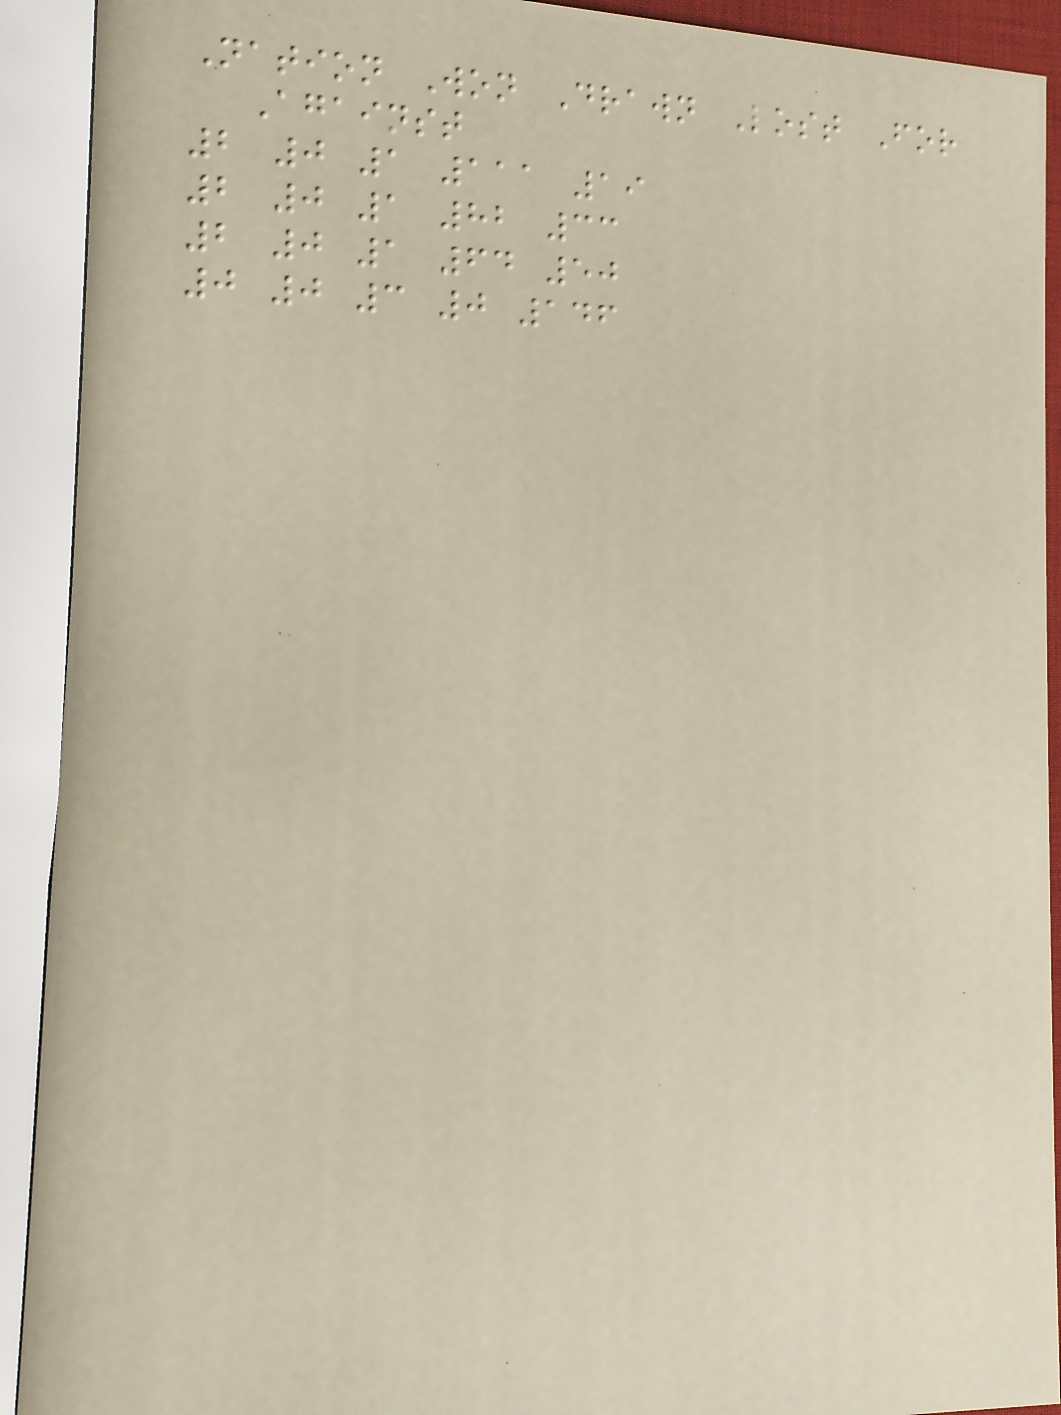Nation Won Drawn Lost For
Against
2 0 1 111 19
2 0 1 82 33
2 0 1 64 50
0 0 3 0 146
